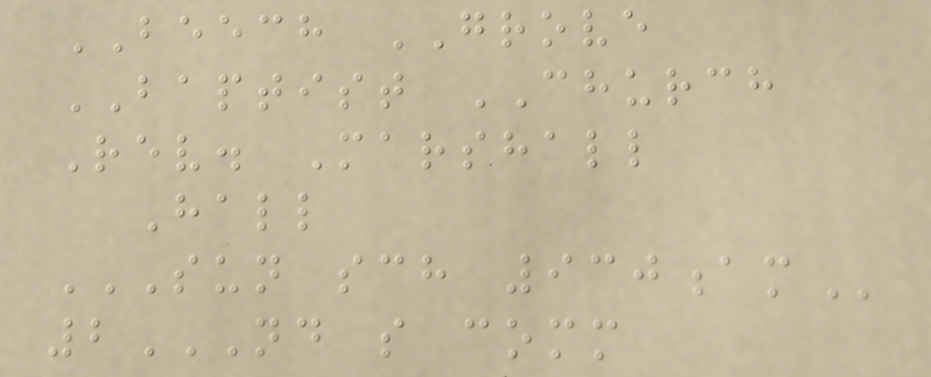BEECH GROVE
BAPTIST CHURCH
Rev. Marshall
Hall
SUN SCH 930AM
2ND S COMM
